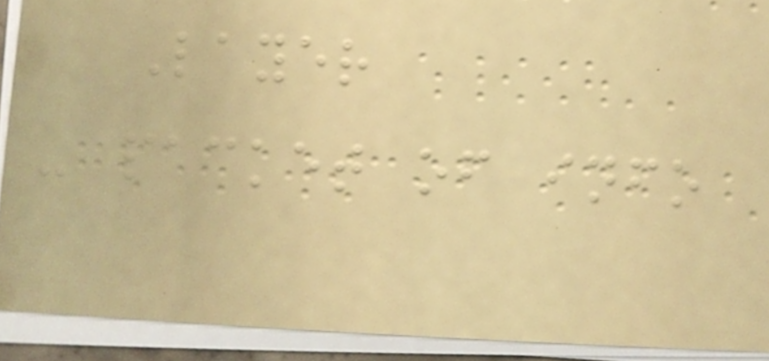Layer
- packet of info
